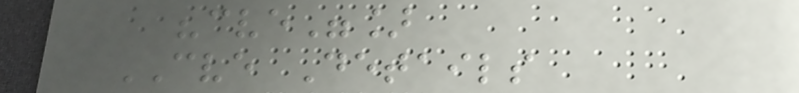"cve"]
CVE Details
